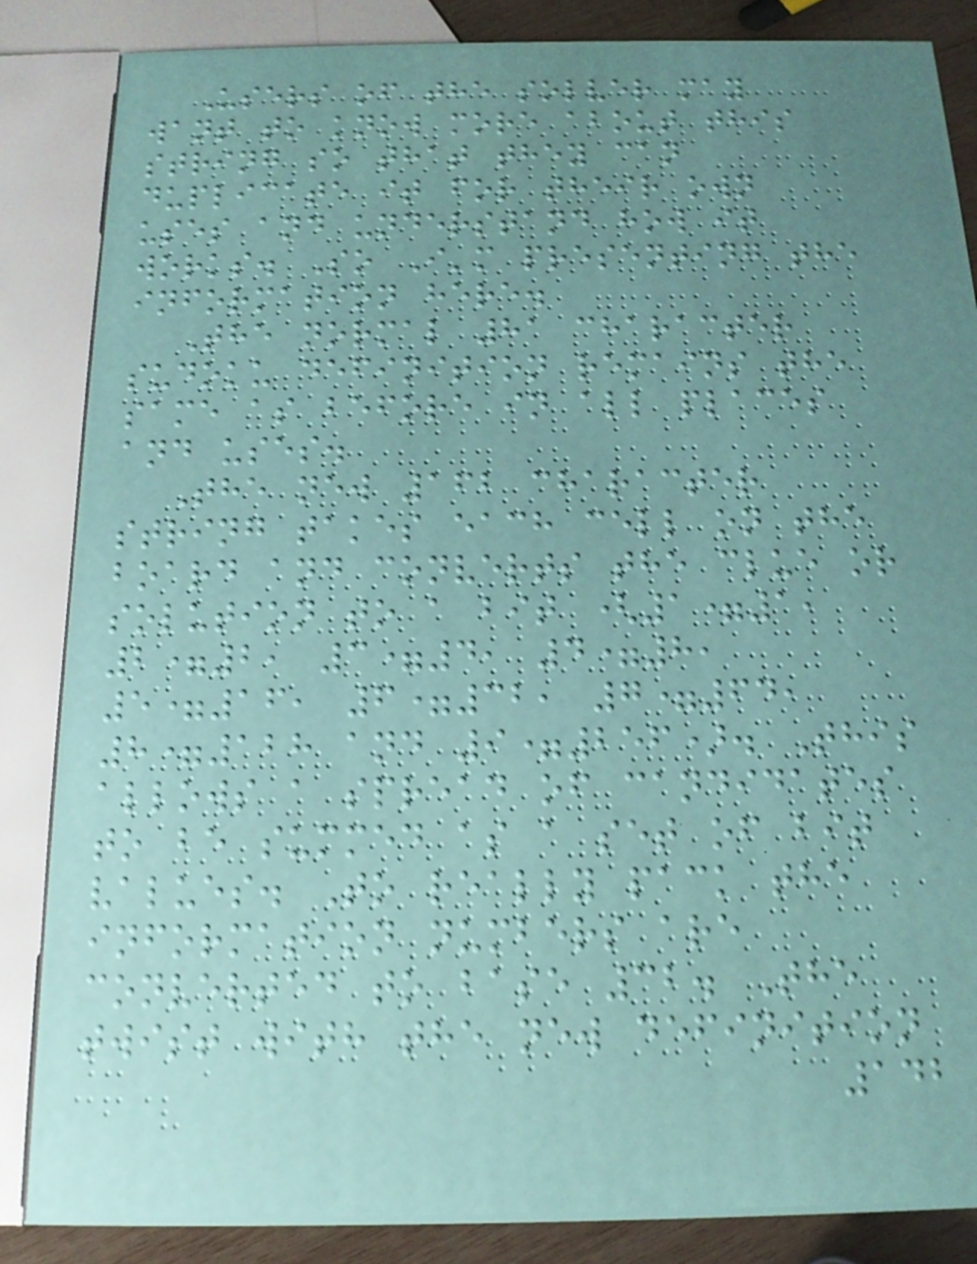Users of the solver may
want to know more about this
string so that they can
duplicate it for their own
uses and understand how it
works. So I'm presenting the
information here.
The normal 81 character
sudoku definition remains the
same as before in all places
and uses.
The new 162 character
string takes each cell on the
board and converts the clue or
solution to a bit (1=1,
2=2, 3=4, 4=8,
5=16, 6=32, 7=64,
8=128 and 9=256). This
allows a spread of candidates
to be summed as a set of bit
values. To really pack the
information numbers are
converted to base 32. The
twist with the new definition
142
